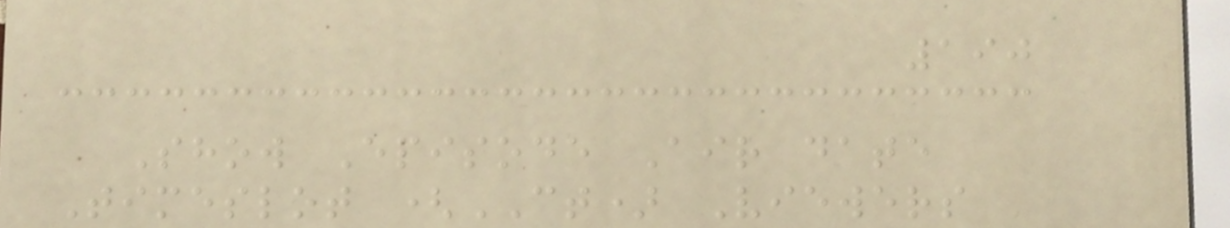190
Show Episode Air date
Timeslot (CT) Viewers
